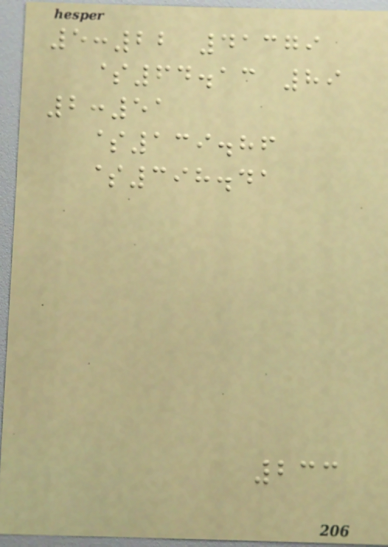5:22 41379
$64.13 89
2:51
$139.86
$398.41
233
